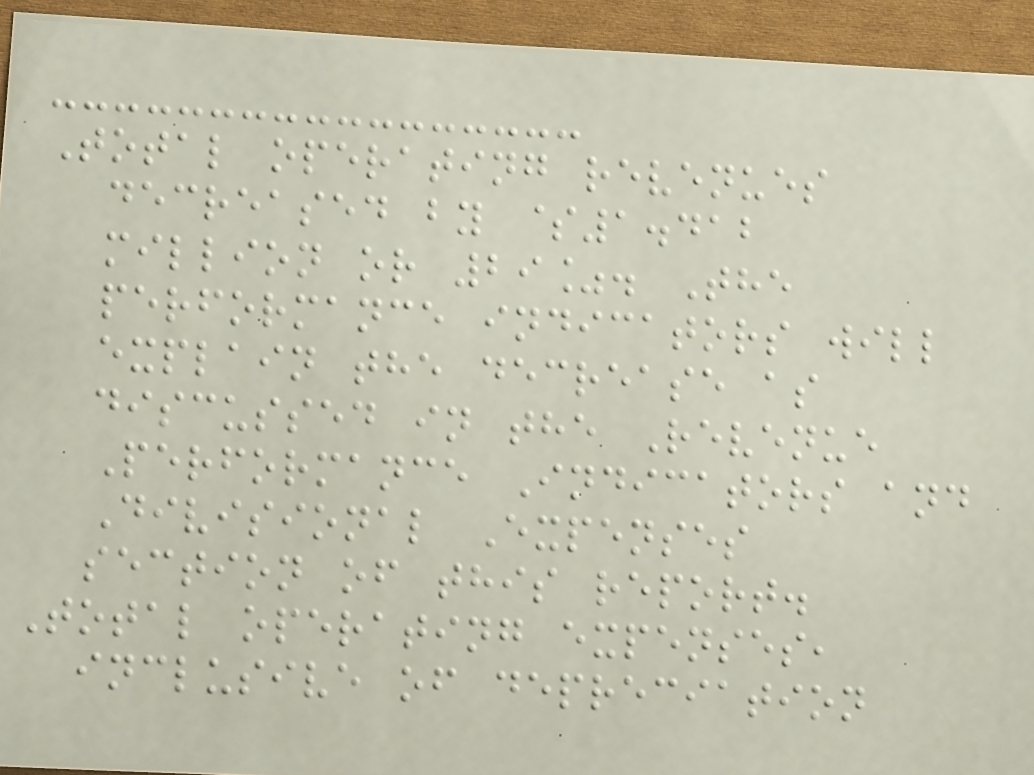Total operating revenues
decreased by $1.412
million or 29%. The
performance indicators will
explain the decrease as
discussed in the Revenue
Performance Indicators and
Divisional Expenses
section of this report.
Total operating expenses,
inclusive of depreciation
